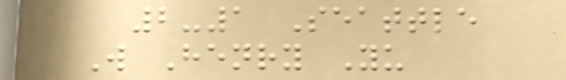2-1 Seattle
W Henry Yu
